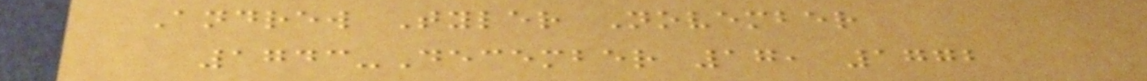Andrew Tyler November
1743-December 17, 1772
